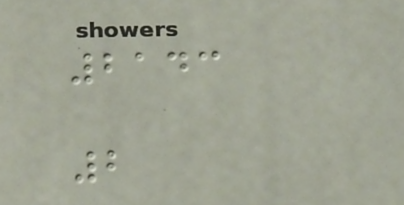2143
2
